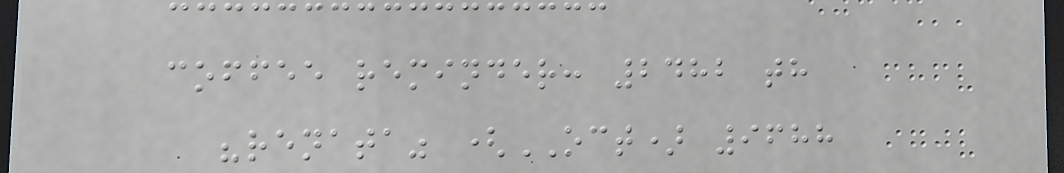coffee reminder: 2482 th
"renata" (OCT) 9688
